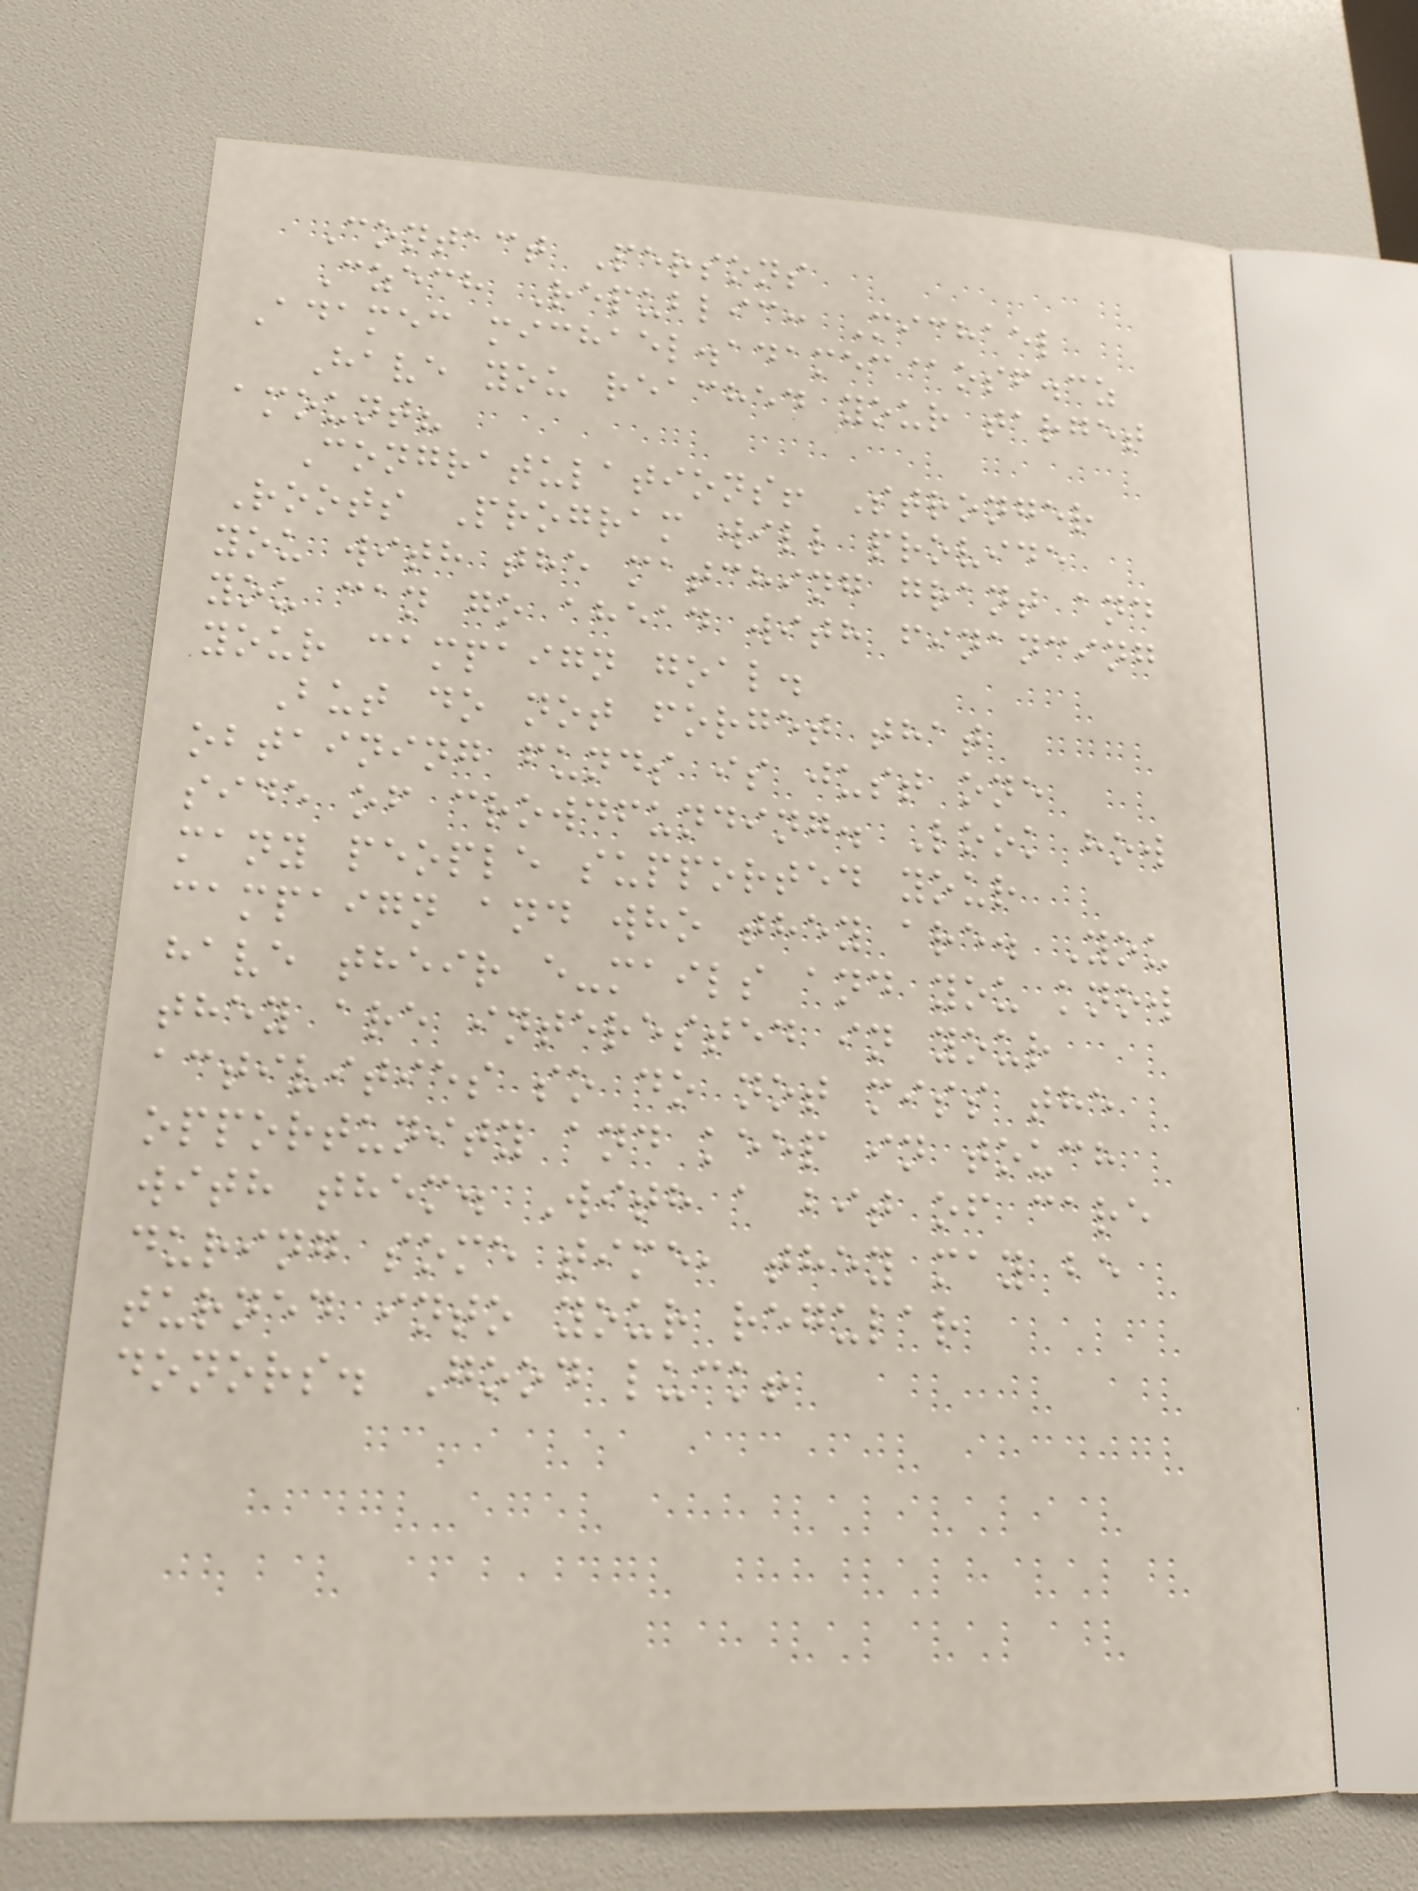Contact Persons
Czech Republic: Michael
Adamec michael.adamec@osf.cz
Have you reached your target
amount?
Congratulations! Stronger
Roots Program will provide
you with the matching grant and
you can go ahead with financing
your campaign goal.
But do not forget that
obtaining funds is just one
side of crowdfunding. Look how
many people supported your
campaign and who they are. You
have their e-mails and you know
they are interested in your
activities so do not miss the
opportunity and keep in touch
with them. With a bit of care
during some time, they may be
turned into your regular
donors. Good luck!
